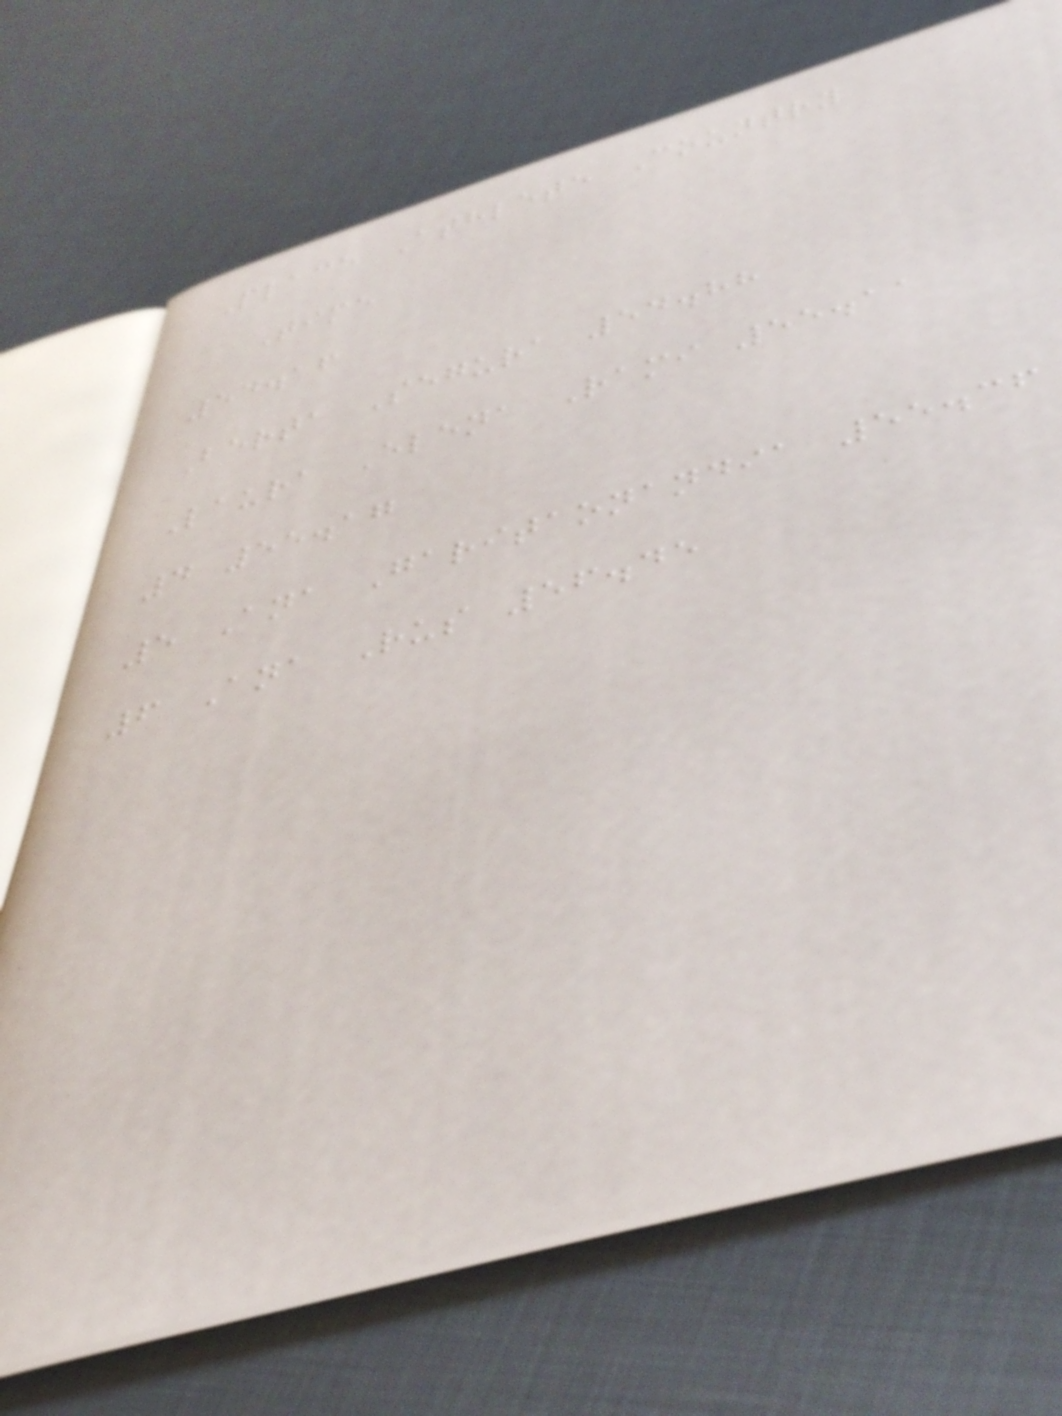Place Athlete Country
Time
54.16
Berta Segura 54.88
Laura Elena Rami 55.11
4 55.17
5 Ana Garitaonandia 55.36
6 Ana Rus 56.45
